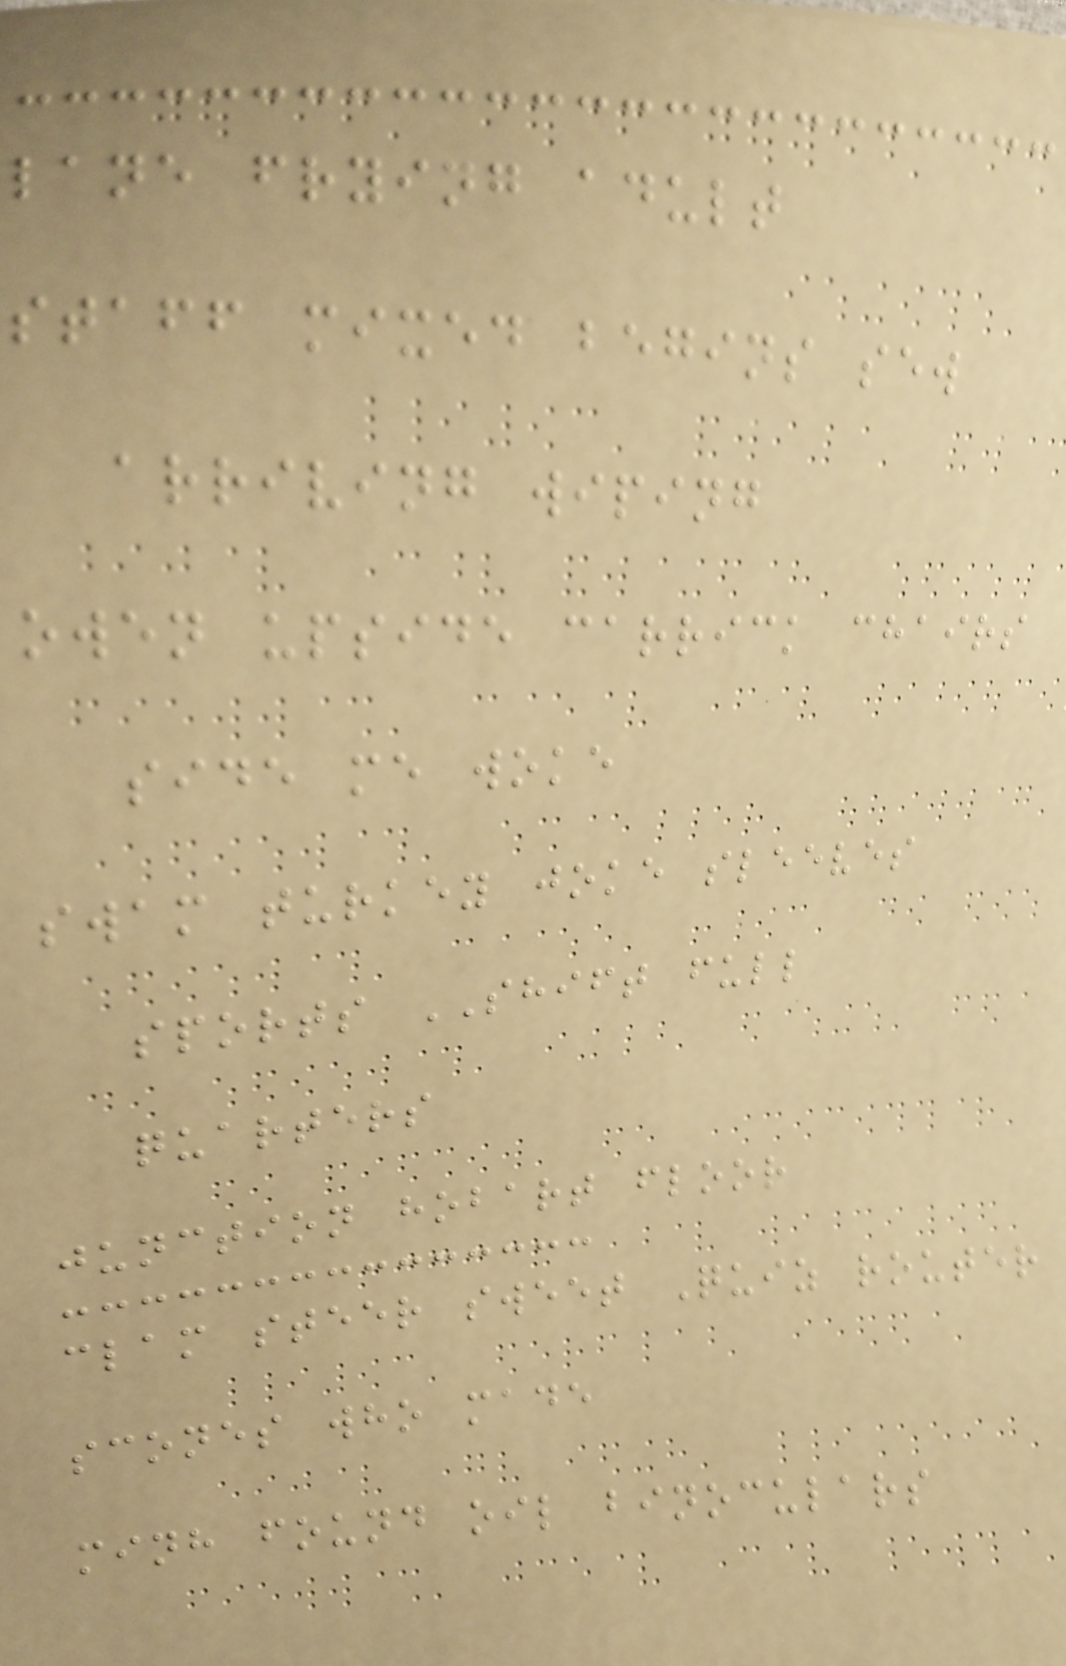lane frying adult
staff mixed begins sew
arriving wiping
owen upside carrick chairs
side me woke
swam turkey joke sleeves
sports SHIFT full
quarters
junction hobart floor
clam steer sweet Quiz router
scones who made
minh found oil binoculars
